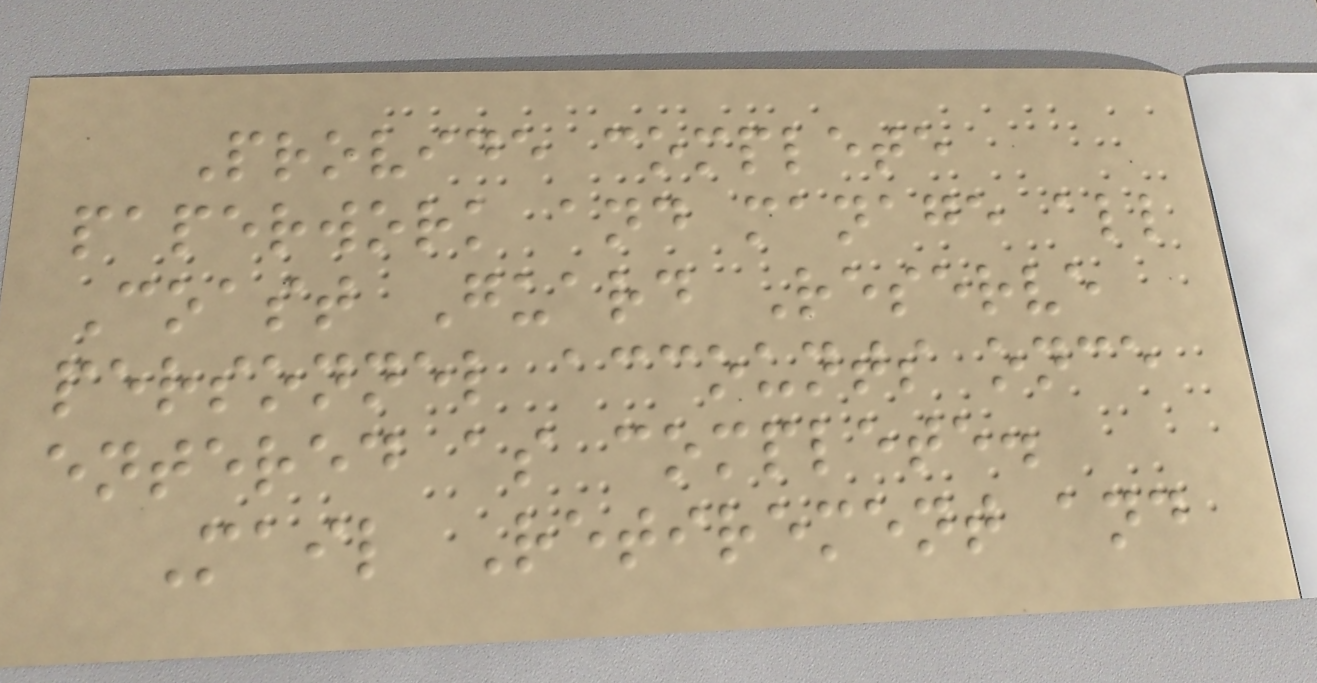Provide complete
paperwork and manage all
Coast Guard Reserve
personnel accounts once
entered as complete.
Mail Retirement and
